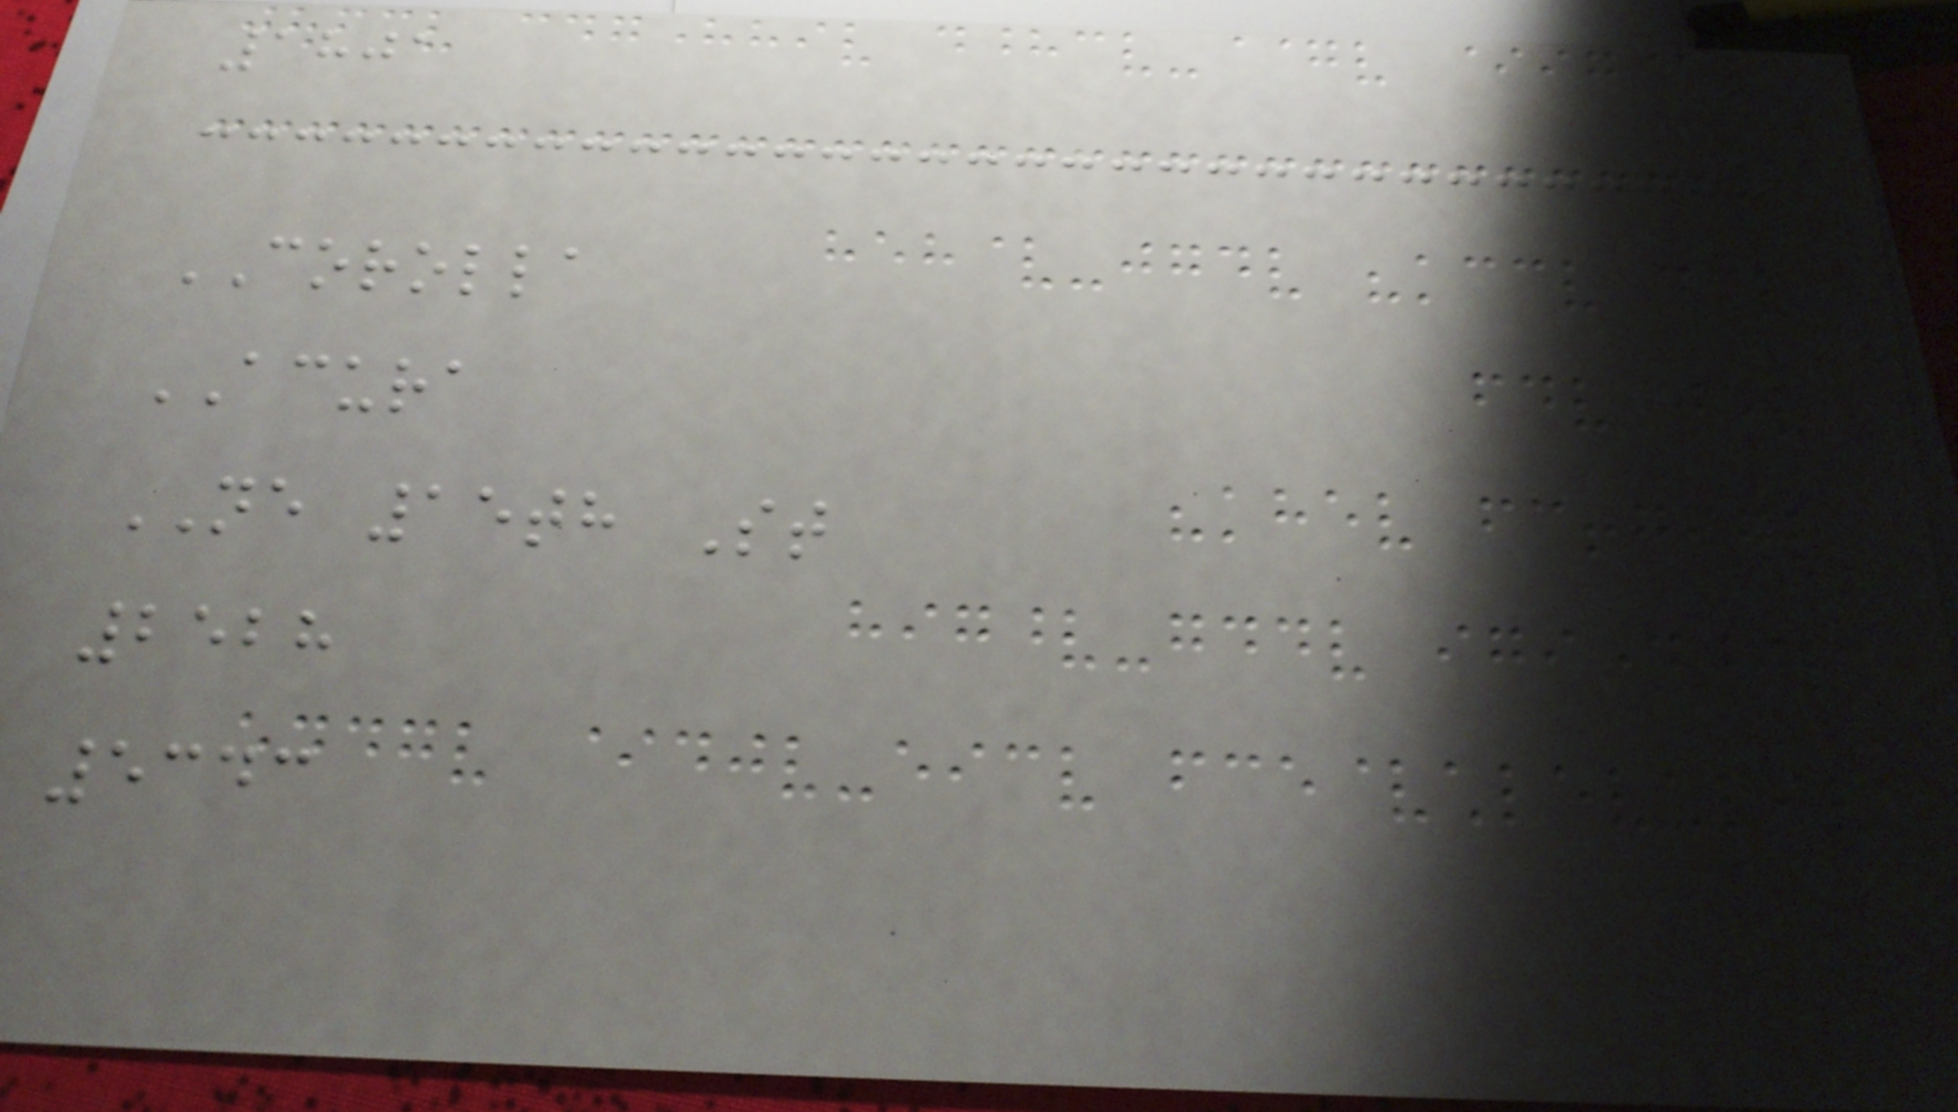1801
COROLLA
ACURA
NE 15th St
2528
5343
